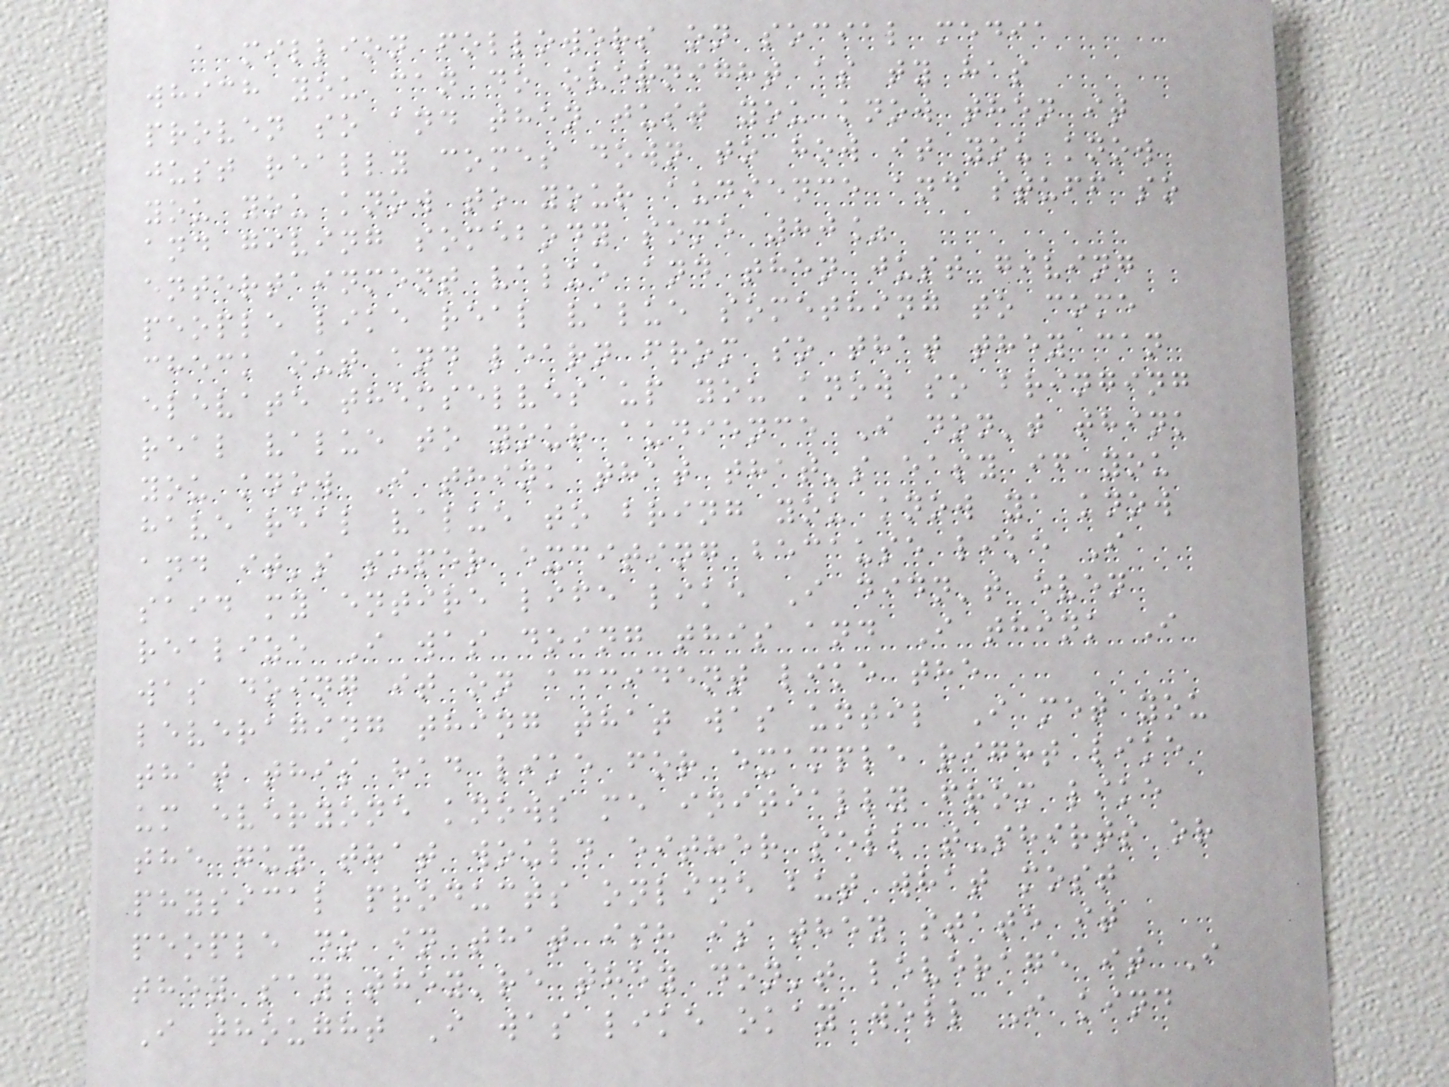a million followers on social media
which you can do overnight as ty has
proven so and then just you know then it
just really comes down to how it you know
you you know to your audience and stuff so
and giving somebody some 80%
entertainment value and then just giving
people like real value something to come
check out and learn from so that they can
elevate themselves up you know so bringing
real value to your audience I don't think
you know I think that that's easy if you
have real value to bring you know ya know
and it's super exciting because like I
said my entire life like I didn't even
realize I was doing this and I think I
was doing it on accident like the
leveraging thing that was until I met you
that this had like for example right like
um everyone knows me initially from like
the guy that would either sell t-shirts or
physical products online but what most
people do in that ish is they state it
they say they're they don't leverage it I
I thought I was like okay well I kind
